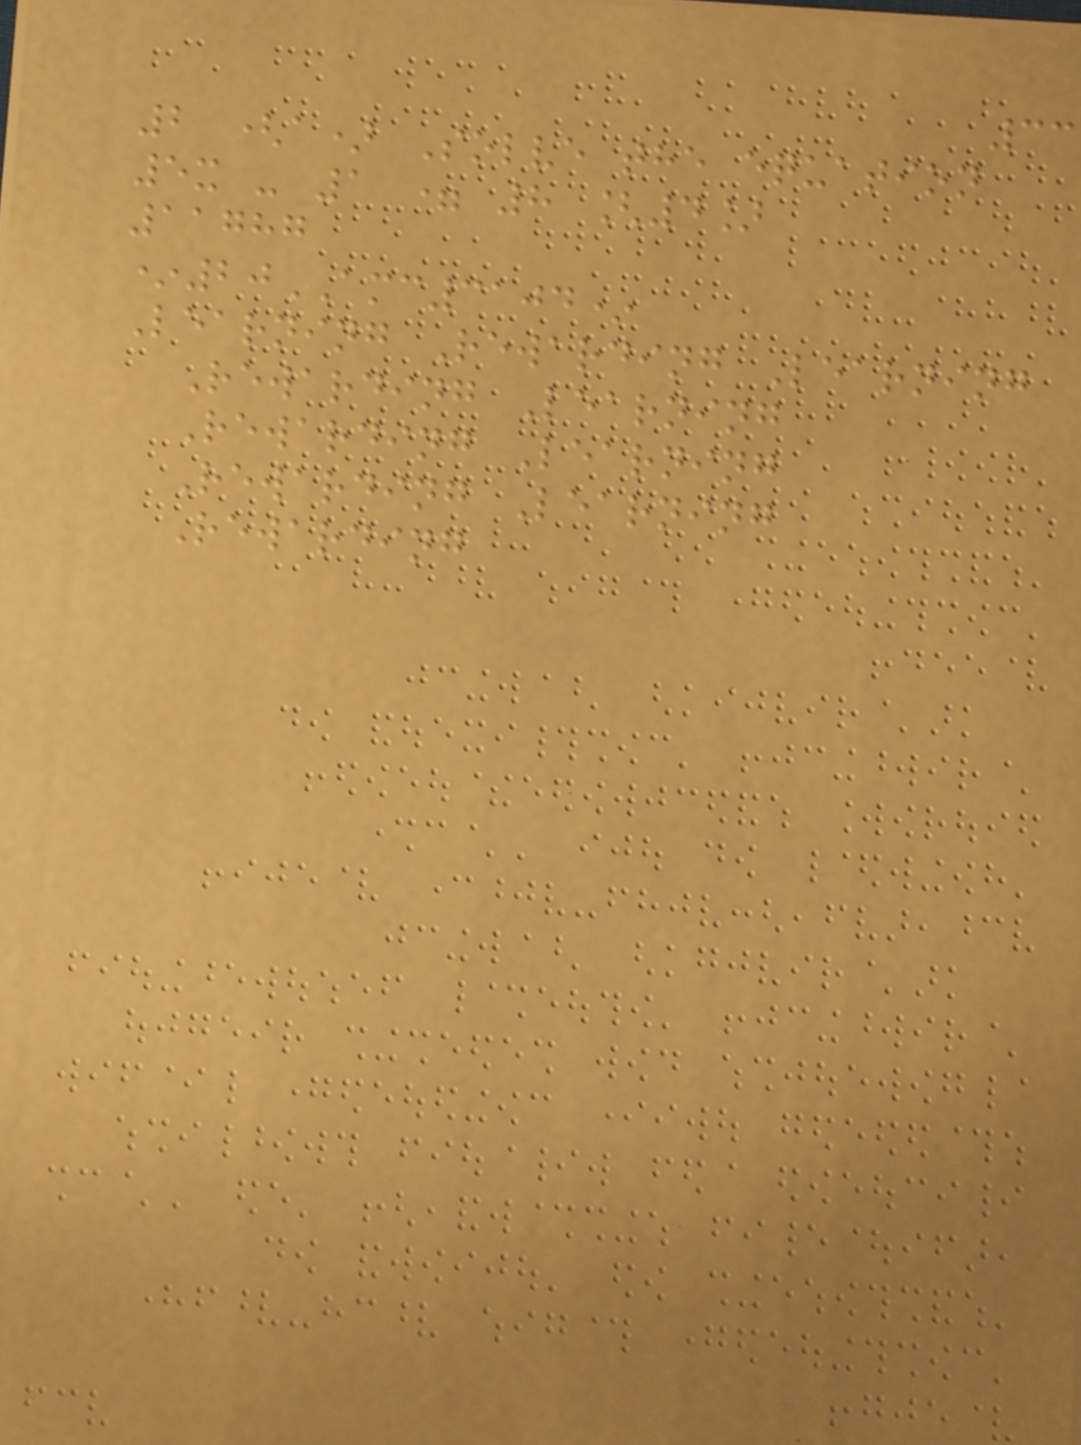33
2 (a) Solve the equation
5x - 1 = 8 [4]
11787
*20AMC3104*
Learning Rewarding Learning
Rewarding Learning
Rewarding Learning
Rewarding Learning
Rewarding
